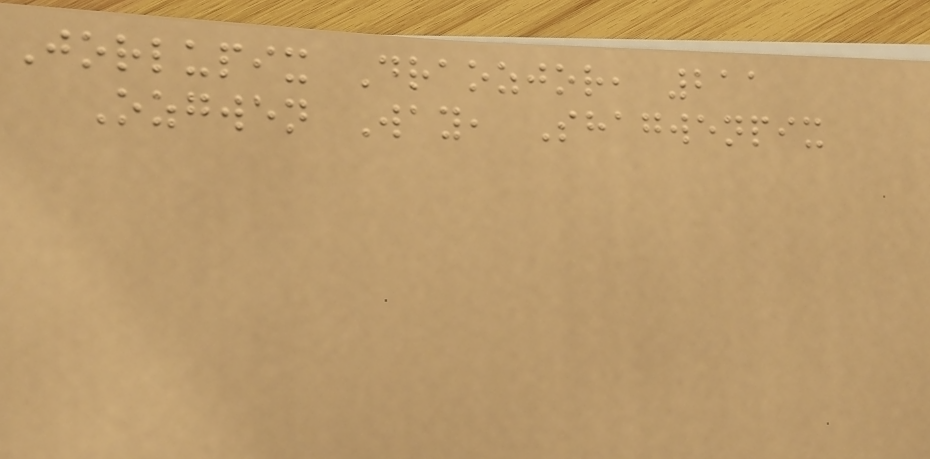Jorlupix Draozjor, 211
Ozgwen Way, Shagwenpix
